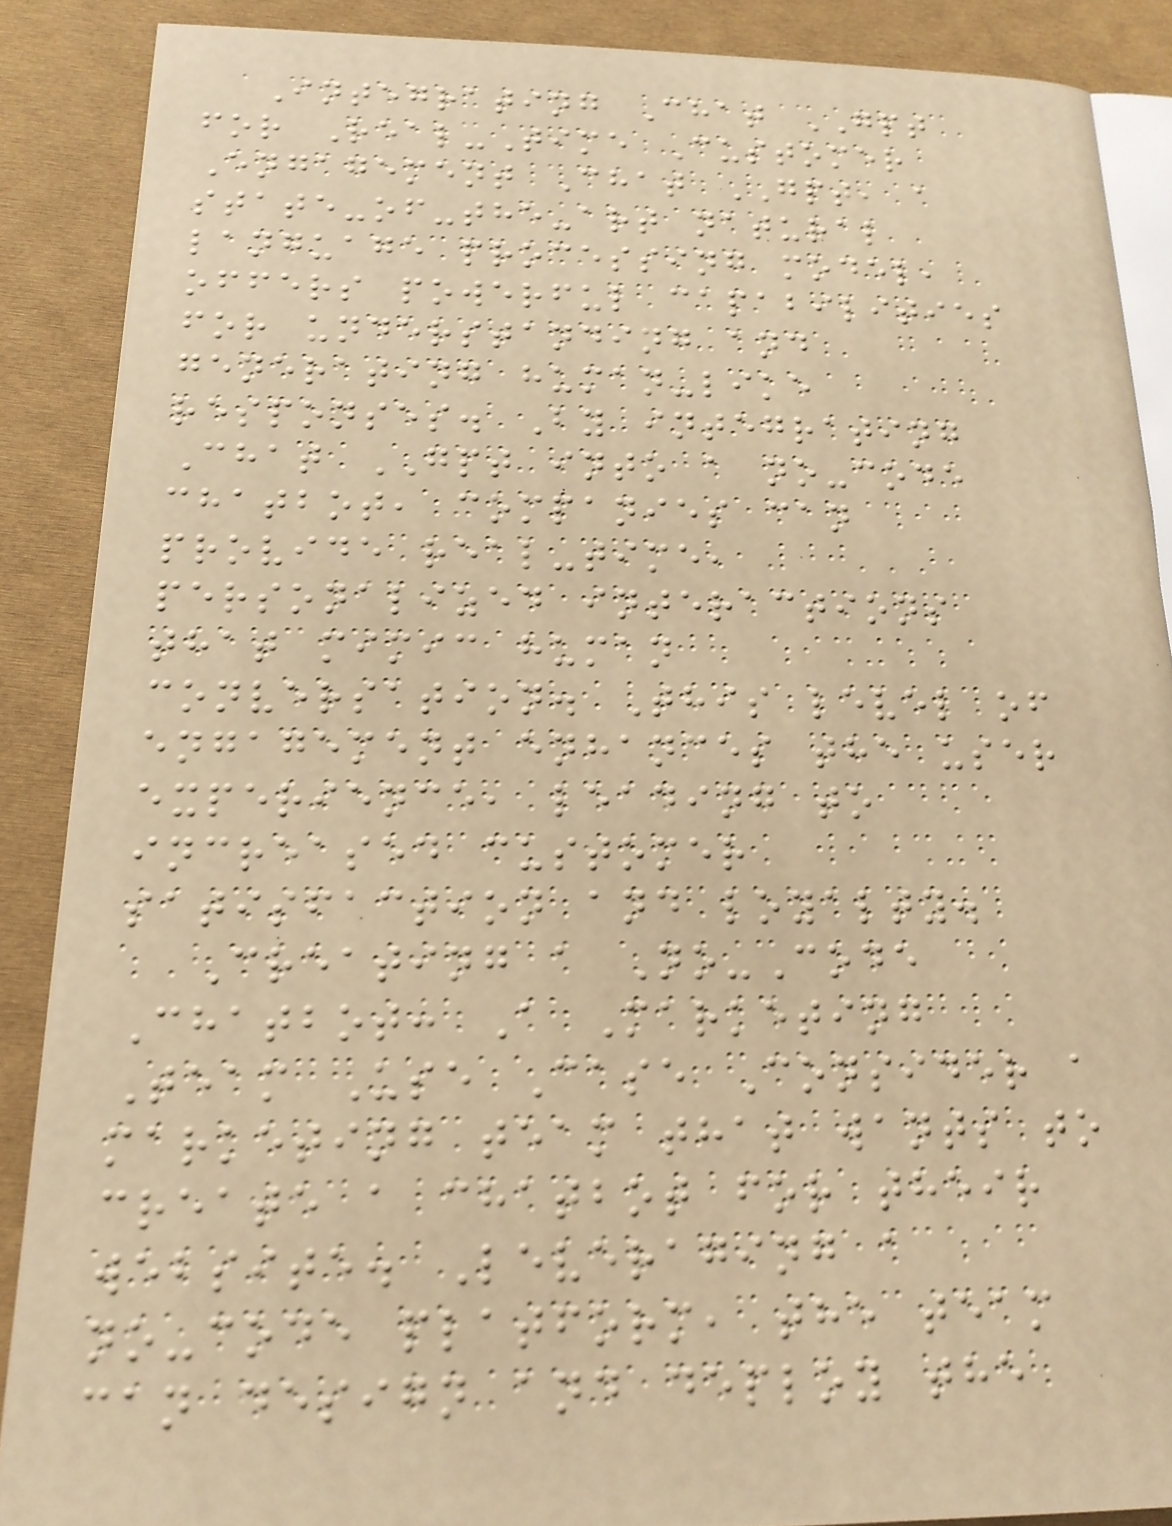Integrating Chat GPT
for Real-Time Customer
Engagement Chat GPT, a
state-of-the-art natural
language processing model,
offers powerful capabilities
for understanding and
generating human-like
responses. By integrating
Chat GPT into a no-code
chatbot, companies can
provide real-time,
personalized interactions
that mimic human
conversation. This level of
engagement enhances the user
experience, leading to
increased customer
satisfaction and loyalty.
Creating a No-Code
Chatbot: A Marketing
Team Use Case Consider a
marketing team that wants to
create a chatbot for their
website. Leveraging a
no-code platform, the team
can design and deploy the
